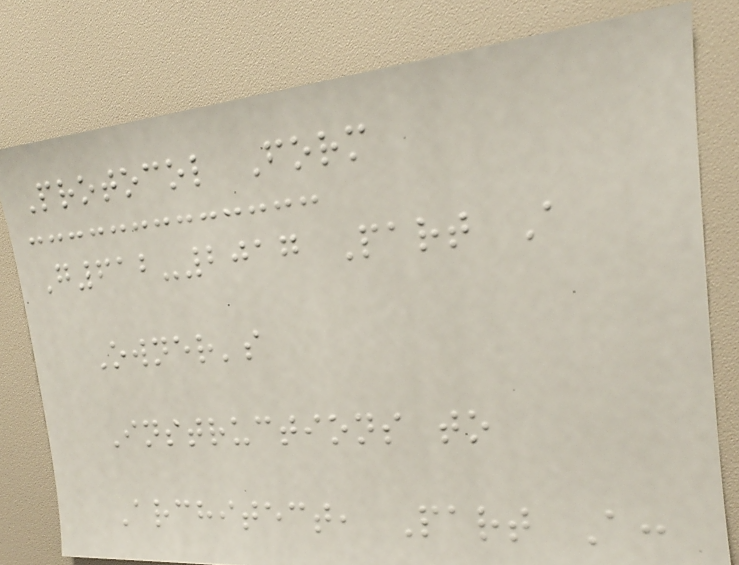Protocol Form
G612-2017 Part A
Owner's
Instructions to
Architect, Part A:
